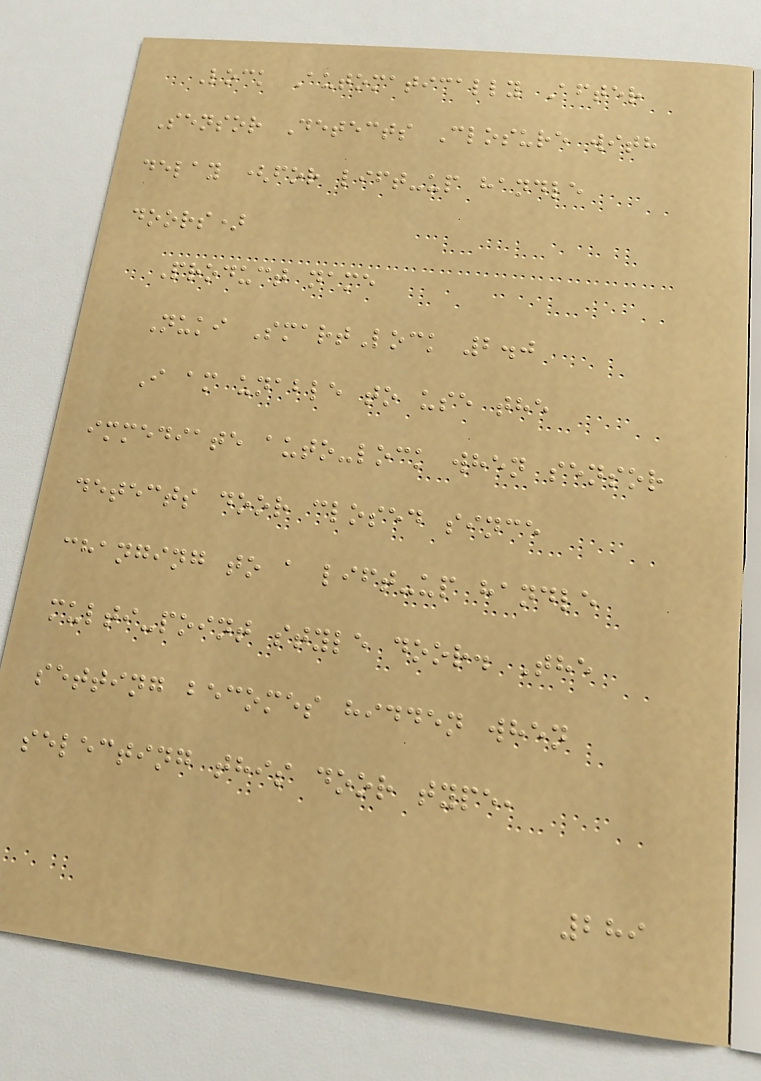Lock Automatically After
Sensor Detects Closure with
delay (for lift-up handle
doors)
Product name
Nuki SmartLock 2.0
I am unable to use the
immediate auto-lock when sensor
detects door closed since
changing to a lift-up handle
multi-point style door. The
setting becomes hidden when
selecting this door type,
289
